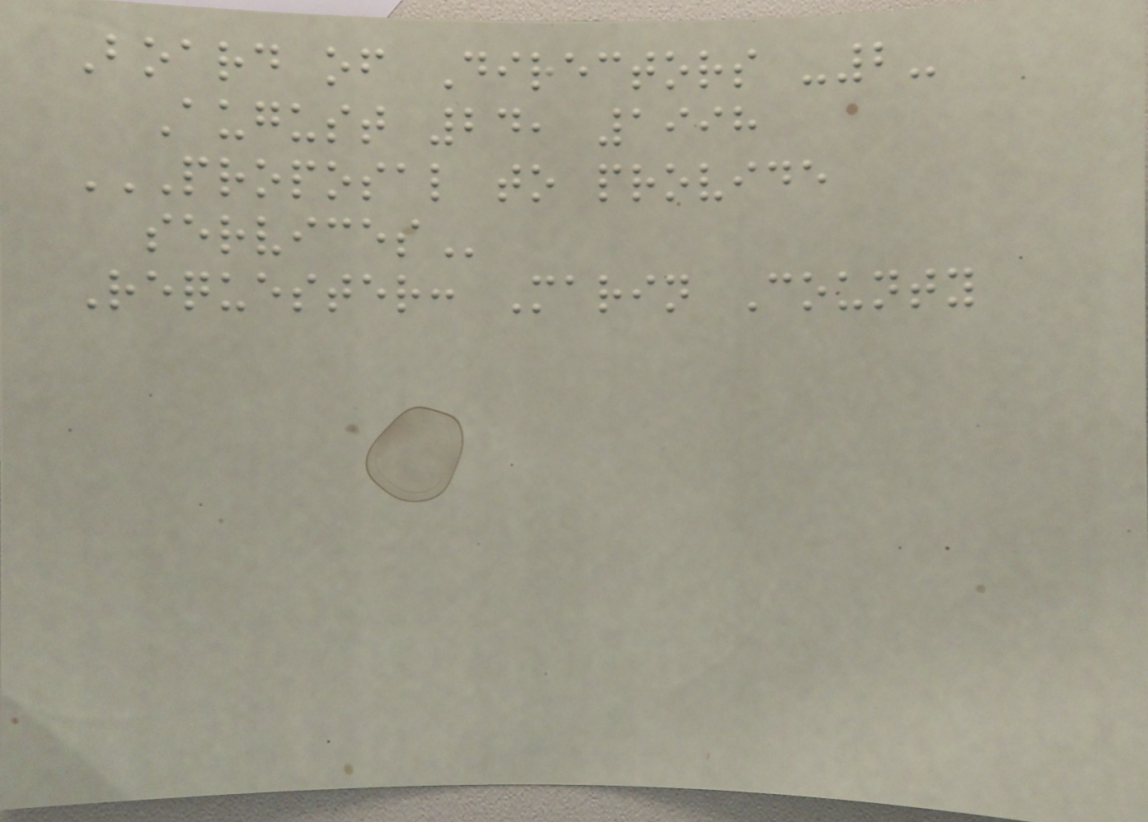Board of Directors -2-
August 24, 1998
PROPOSAL TO PROVIDE
SERVICES
Requester: Marin County
